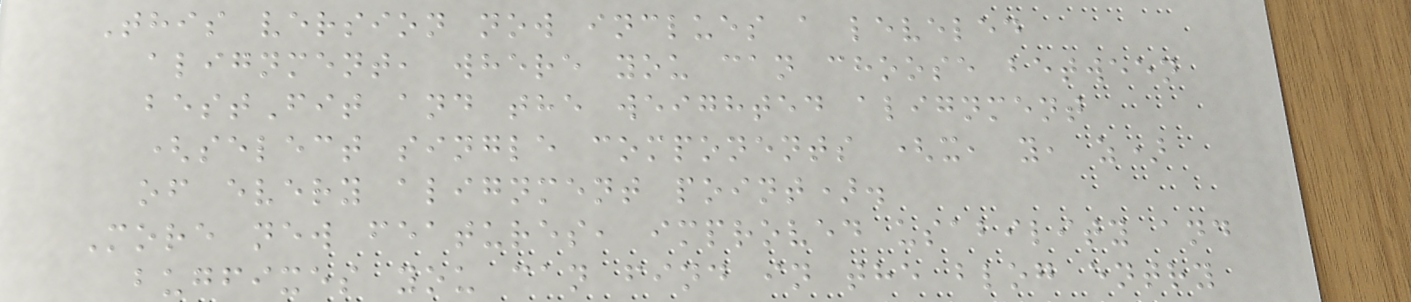This version now inclues a leveled
alignment, where you can choose between
bestFit and the weighted alignment
(select single components (x, y, z)
of every alignment point).
More new features, improved usability and
bugfixes you can find in the blog entry
